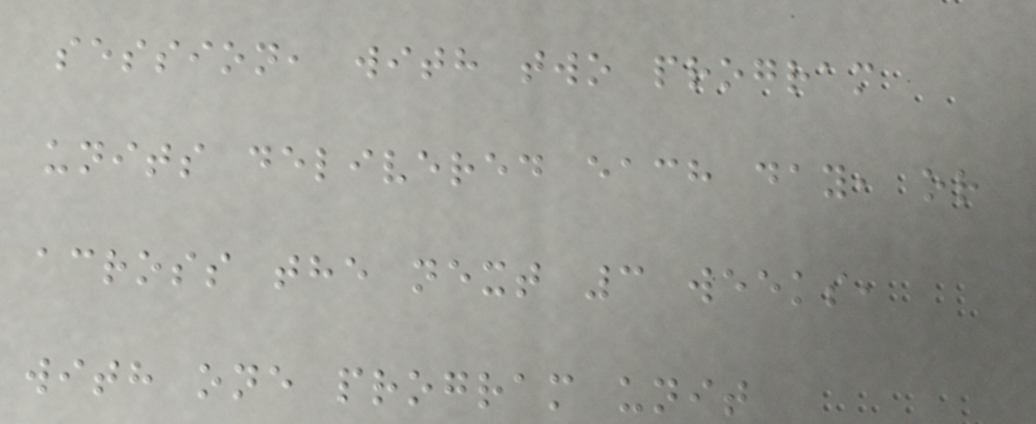session, with two program
units delivered each day, or
across the next 3 weeks,
with one program unit
